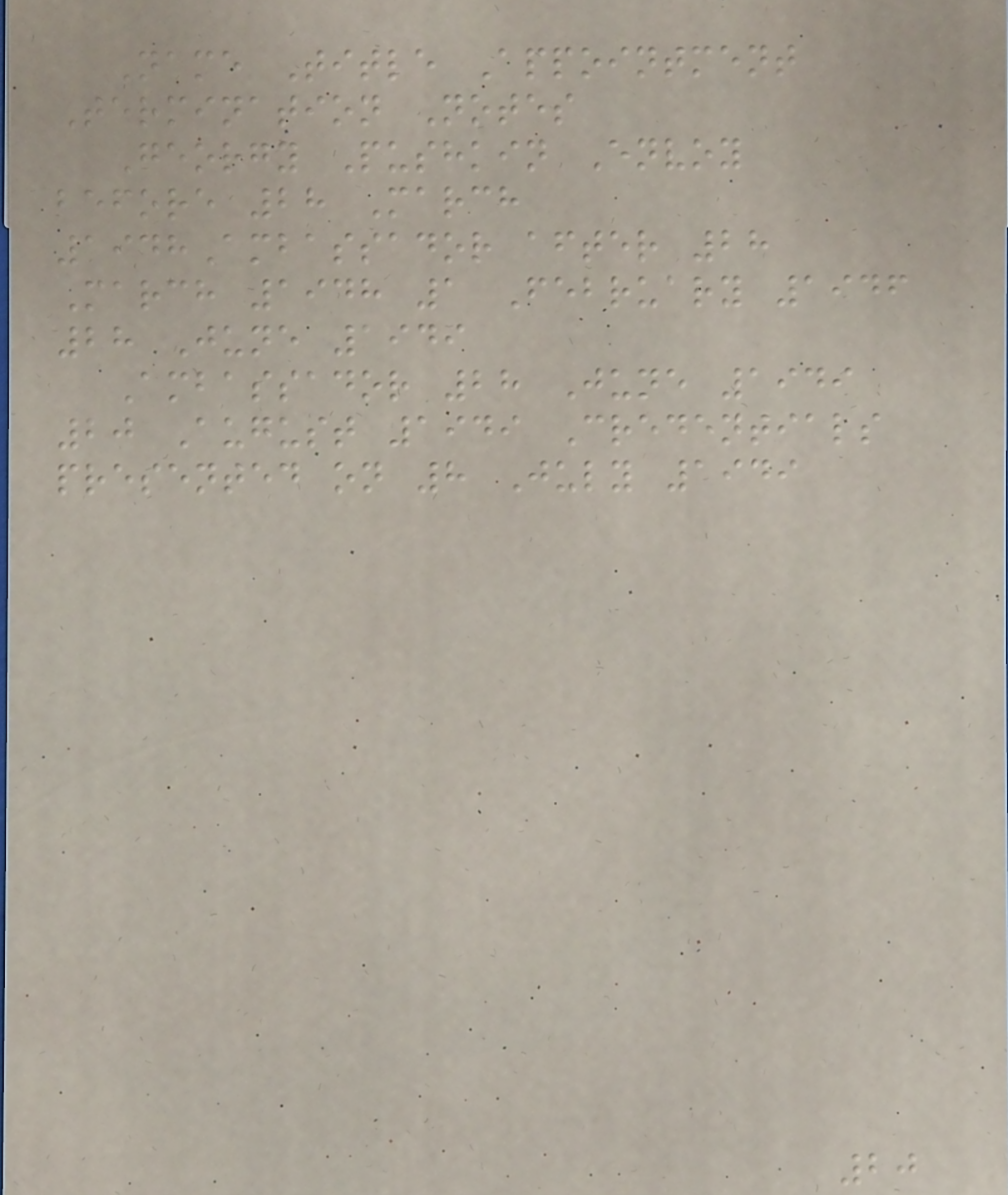Name Title Appointment
Termination Notes
Georgy Pushkin Envoy
before 28 March
1948Ambassador after 28
March 1948 1 February 1946
28 June 1949
Ambassador 28 June 1949
20 August 1949 Credentials
presented on 8 July 1949
20
